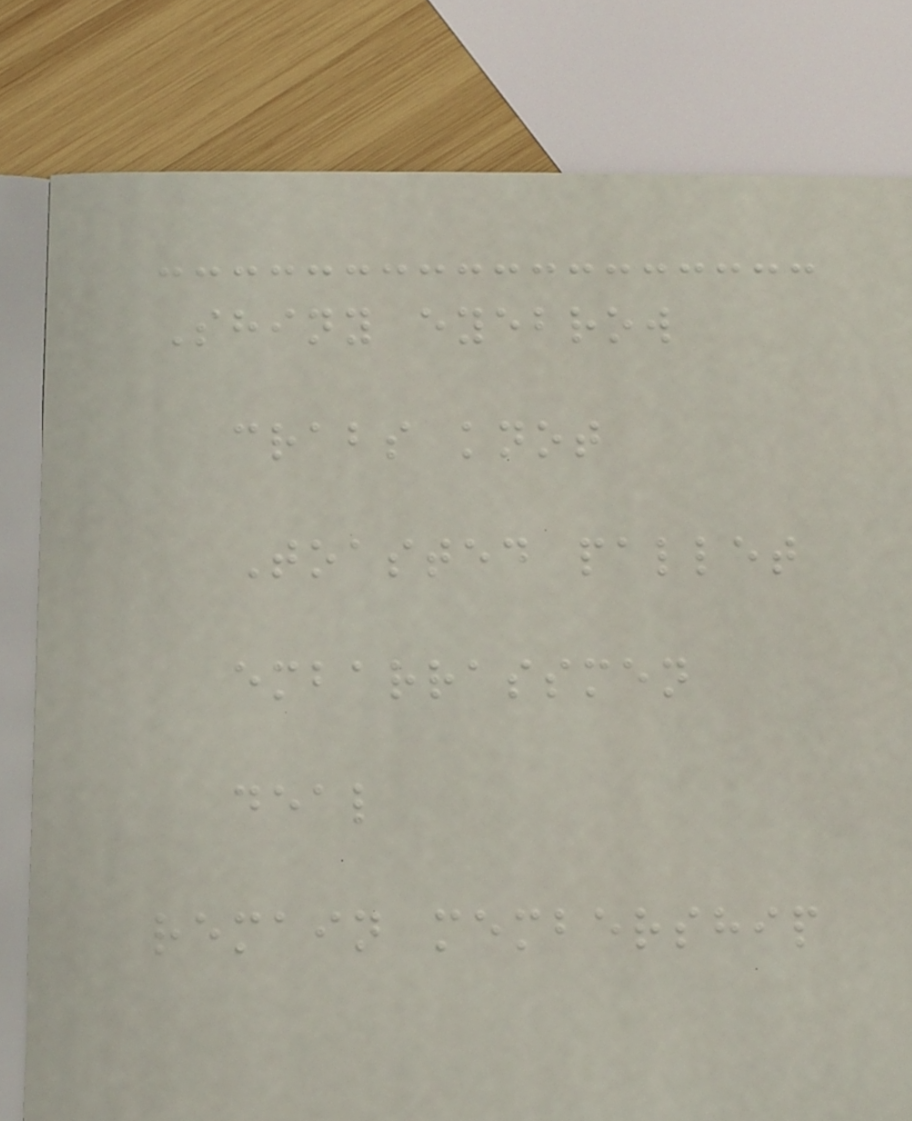Shiny eyebrow
crabs knot
Toasted pallet
embarrassmen
deal
remain membership
